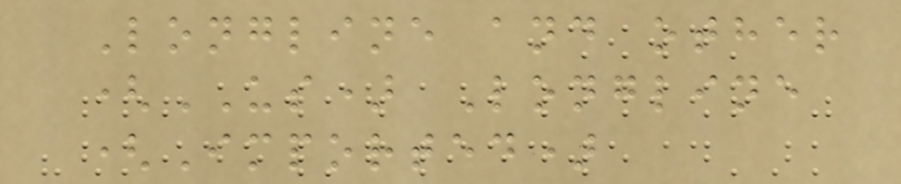Longline and other
(US) Longline
(Imported)
